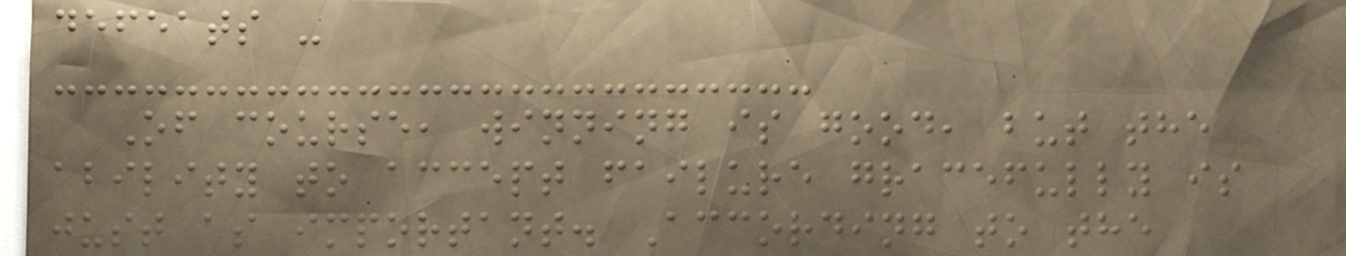defeats -
Of course, winning is good, but the
ability to accept failure gracefully is
just as important. According to the
